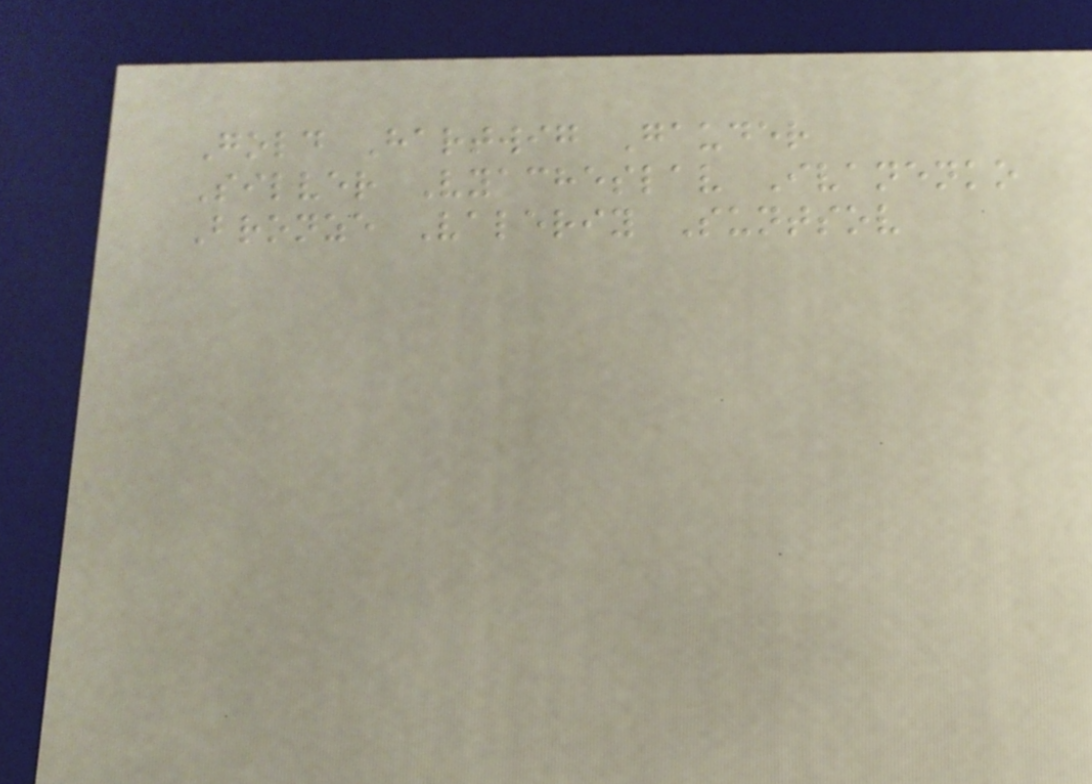Gold Hartwig Gauder
Silver Vyacheslav Ivanenko
Bronze Valeriy Suntsov
